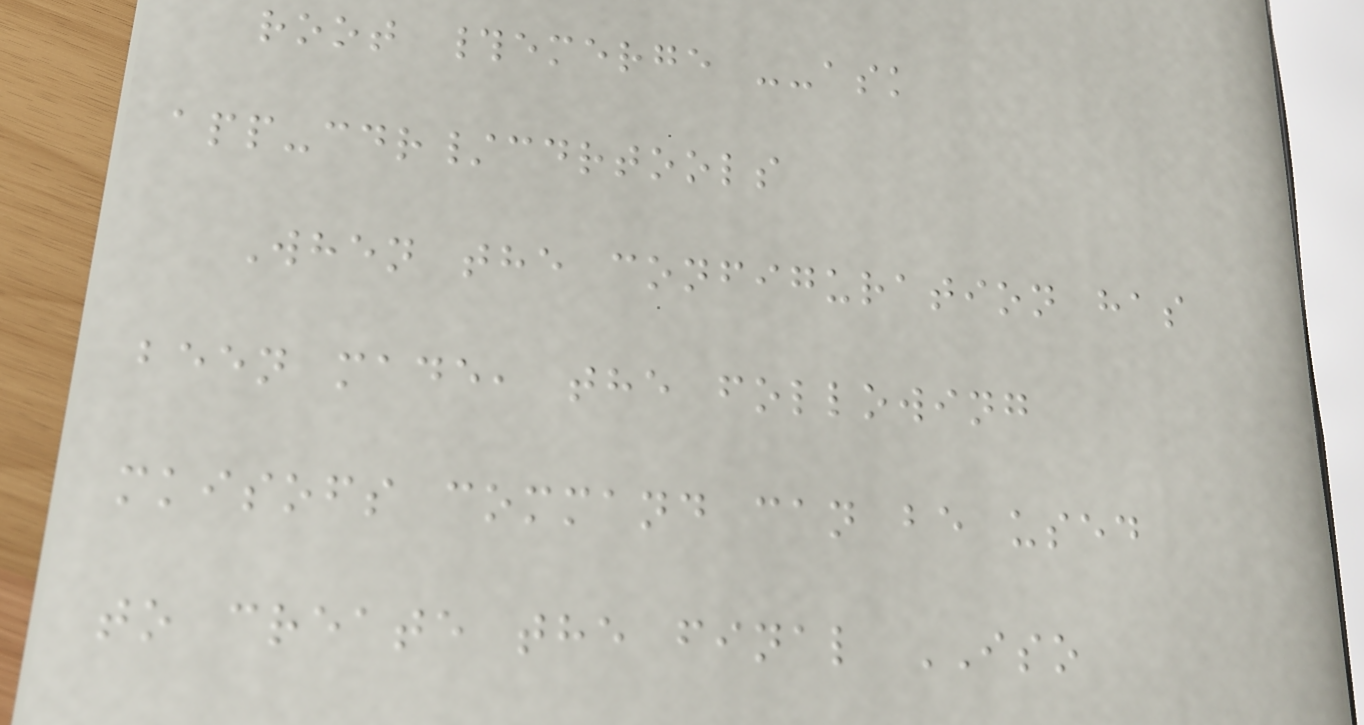root #emerge --ask
app-cdr/cdrtools
When the configuration has
been made, the following
mkisofs command can be used
to create the final ISO
